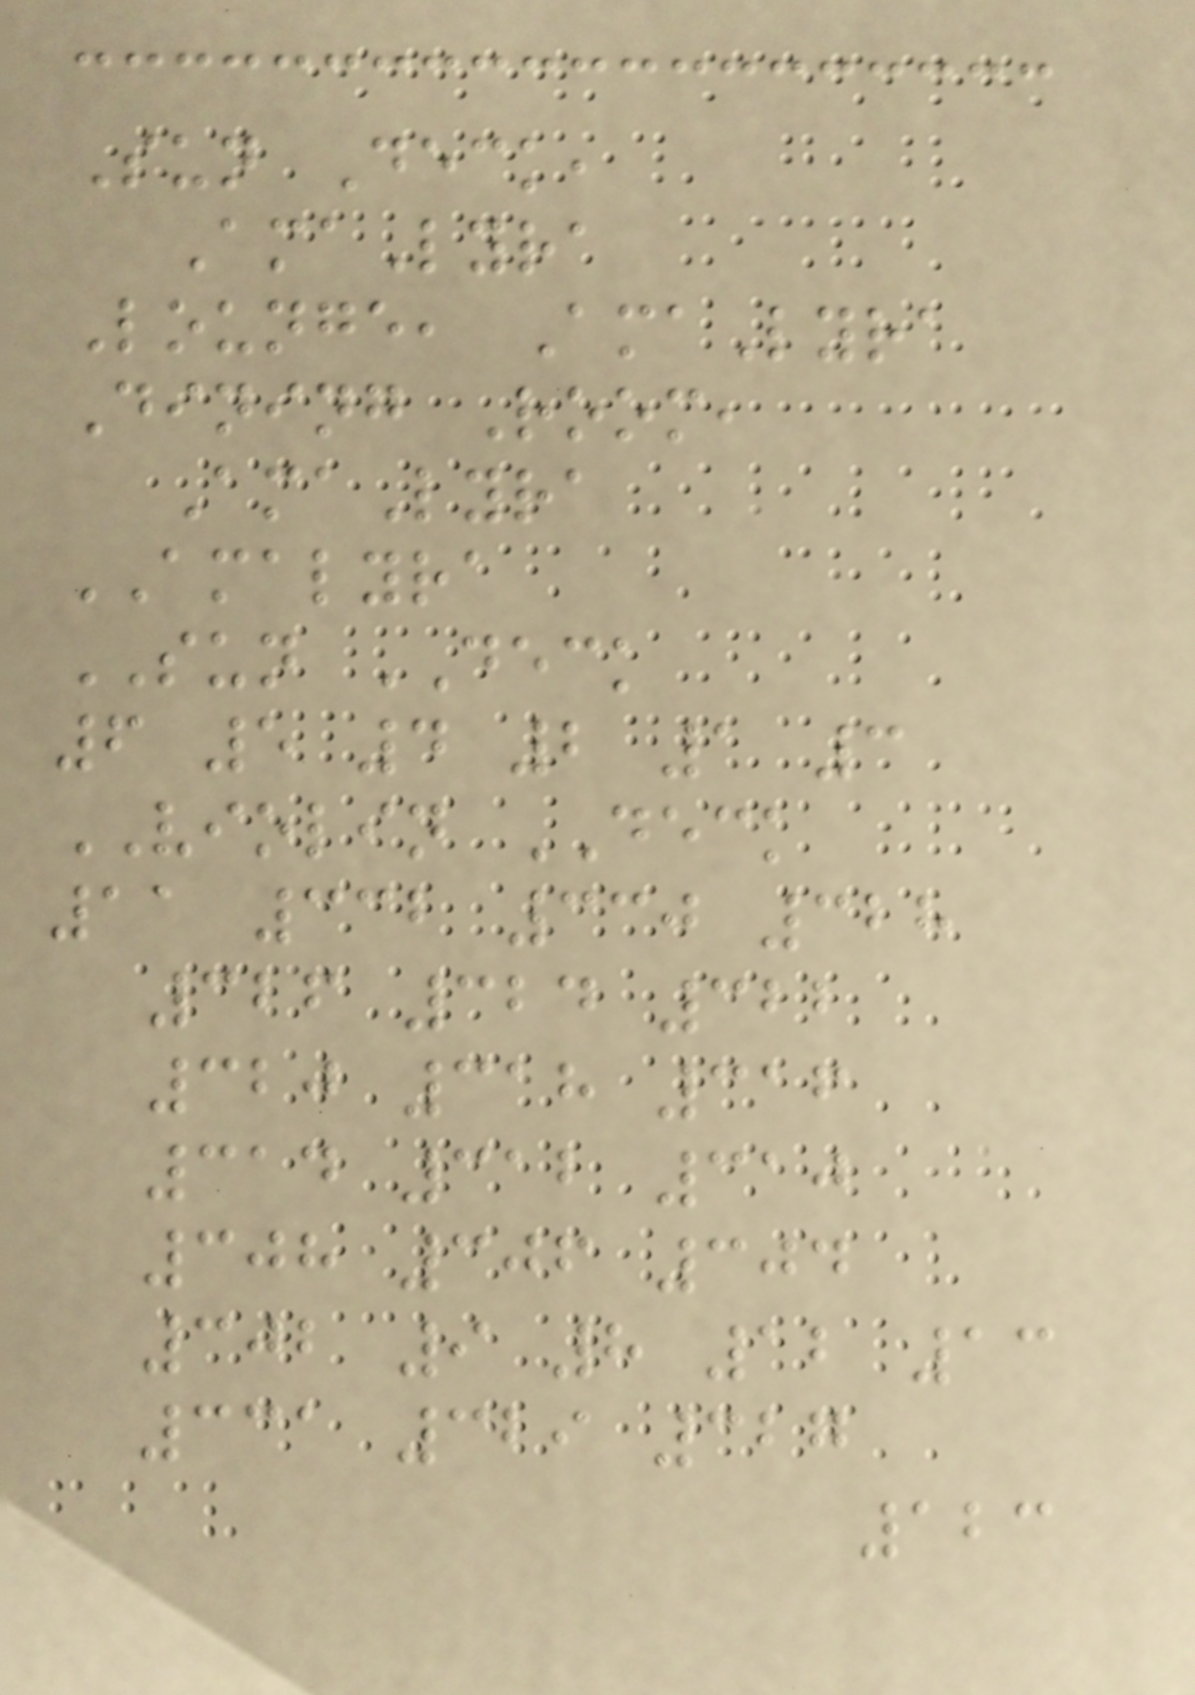Sun Deck,
AmaLyra
Lounge, AmaLyra
Dining Room,
AmaLyra
AMALYRA
SUN DECK
6 5 4 2 1 3
VIOLIN DECK
11 332 330 328
326 324 322
320 318 316
314 312 310
308 306 304
302 9 8 12 13
331 329 327
123
